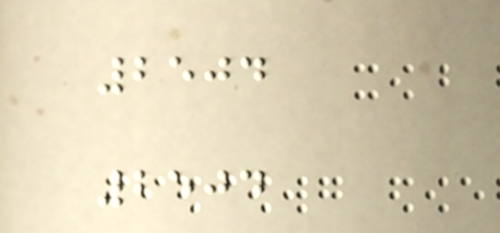2504
2504
